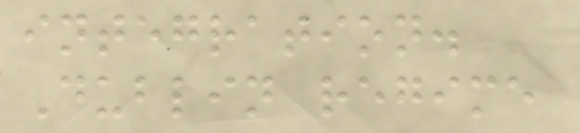integration.
Dublin regime
